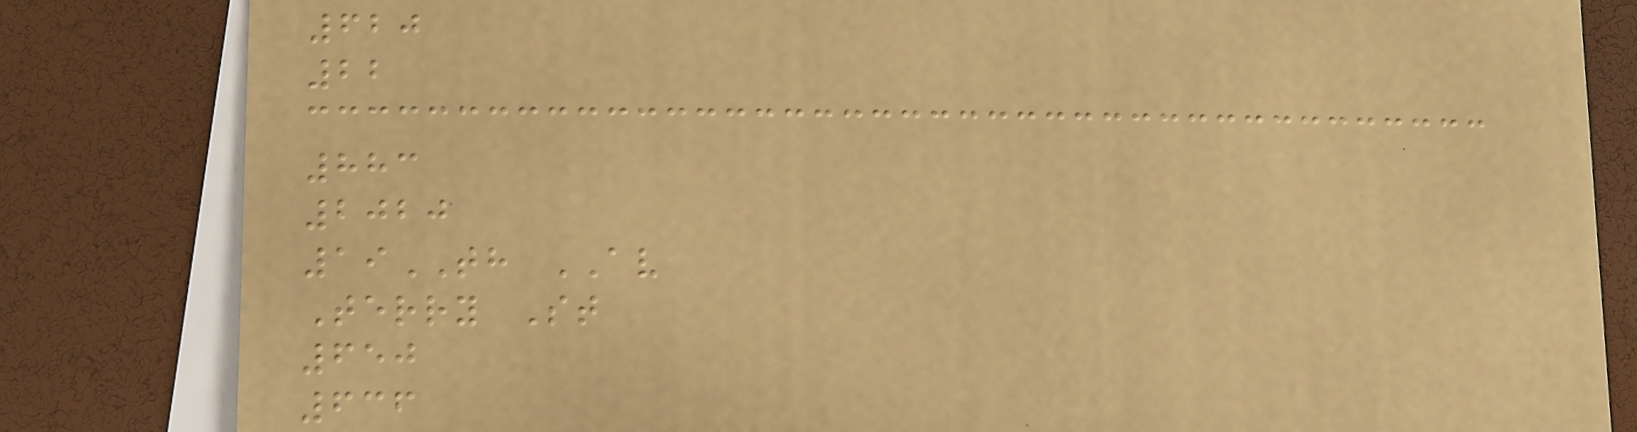620
22
883
2020
19TH AV
Terry St
650
636
